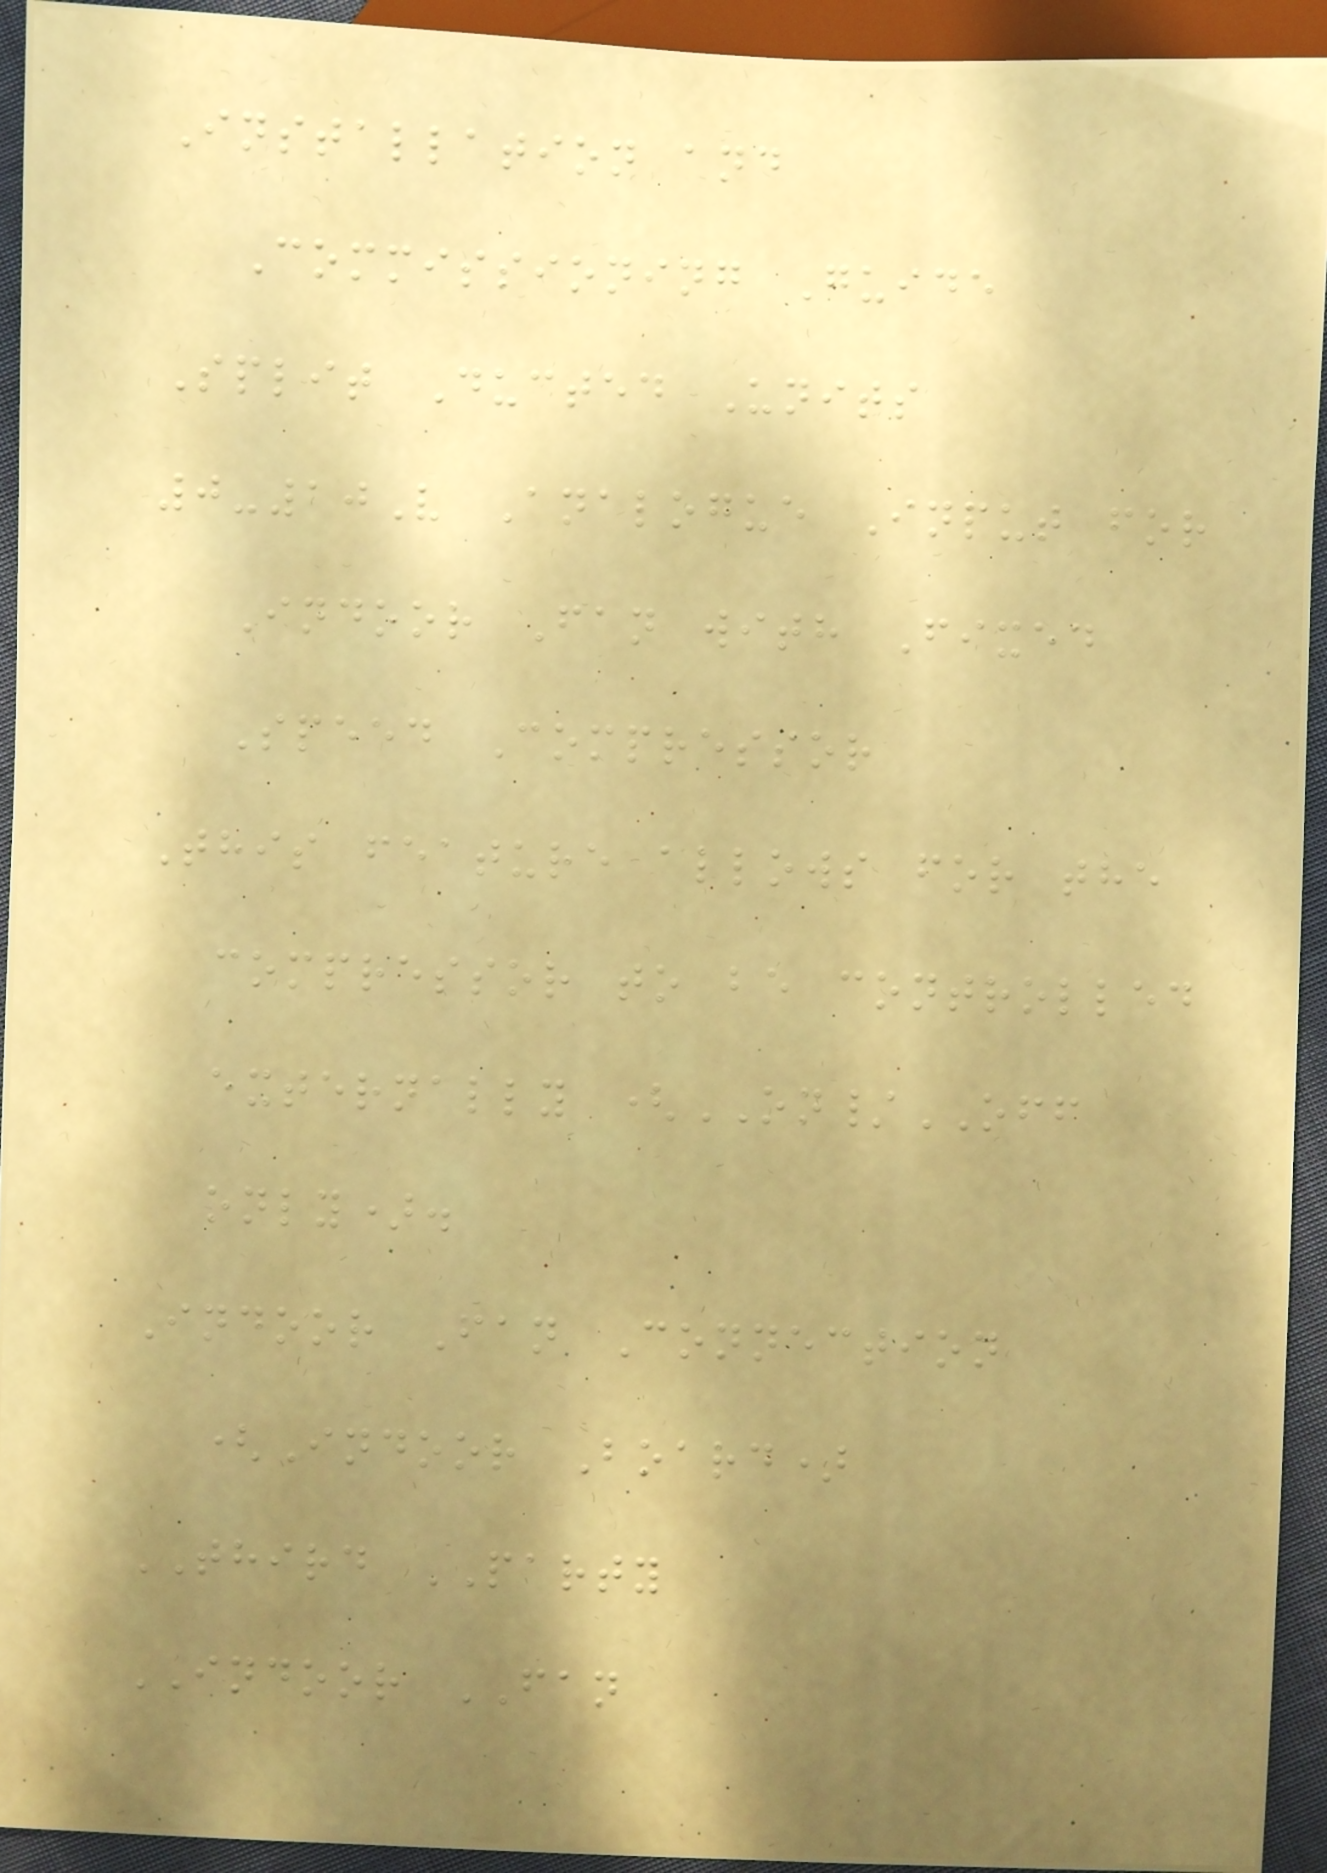Installation and
Commissioning Guide
Split Ducted Units
0-10V Analogue Input for
Indoor Fan with Fixed
Speed Compressor
This feature allows for the
compressor to be controlled
externally (ON/OFF
only).
Indoor Fan Connection
(Indoor Board)
THIRD PARTY
INDOOR FAN
